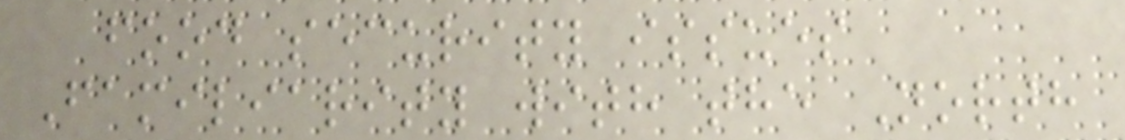food security issues
Familiarity with the North
